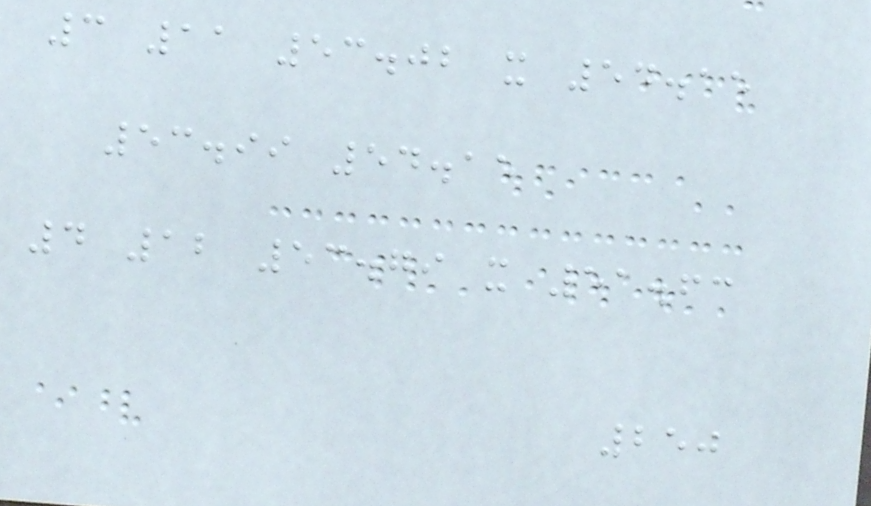3 11 53.02 x 54.15
53.99 54.15
4 12 53.79 x 51.63
250
